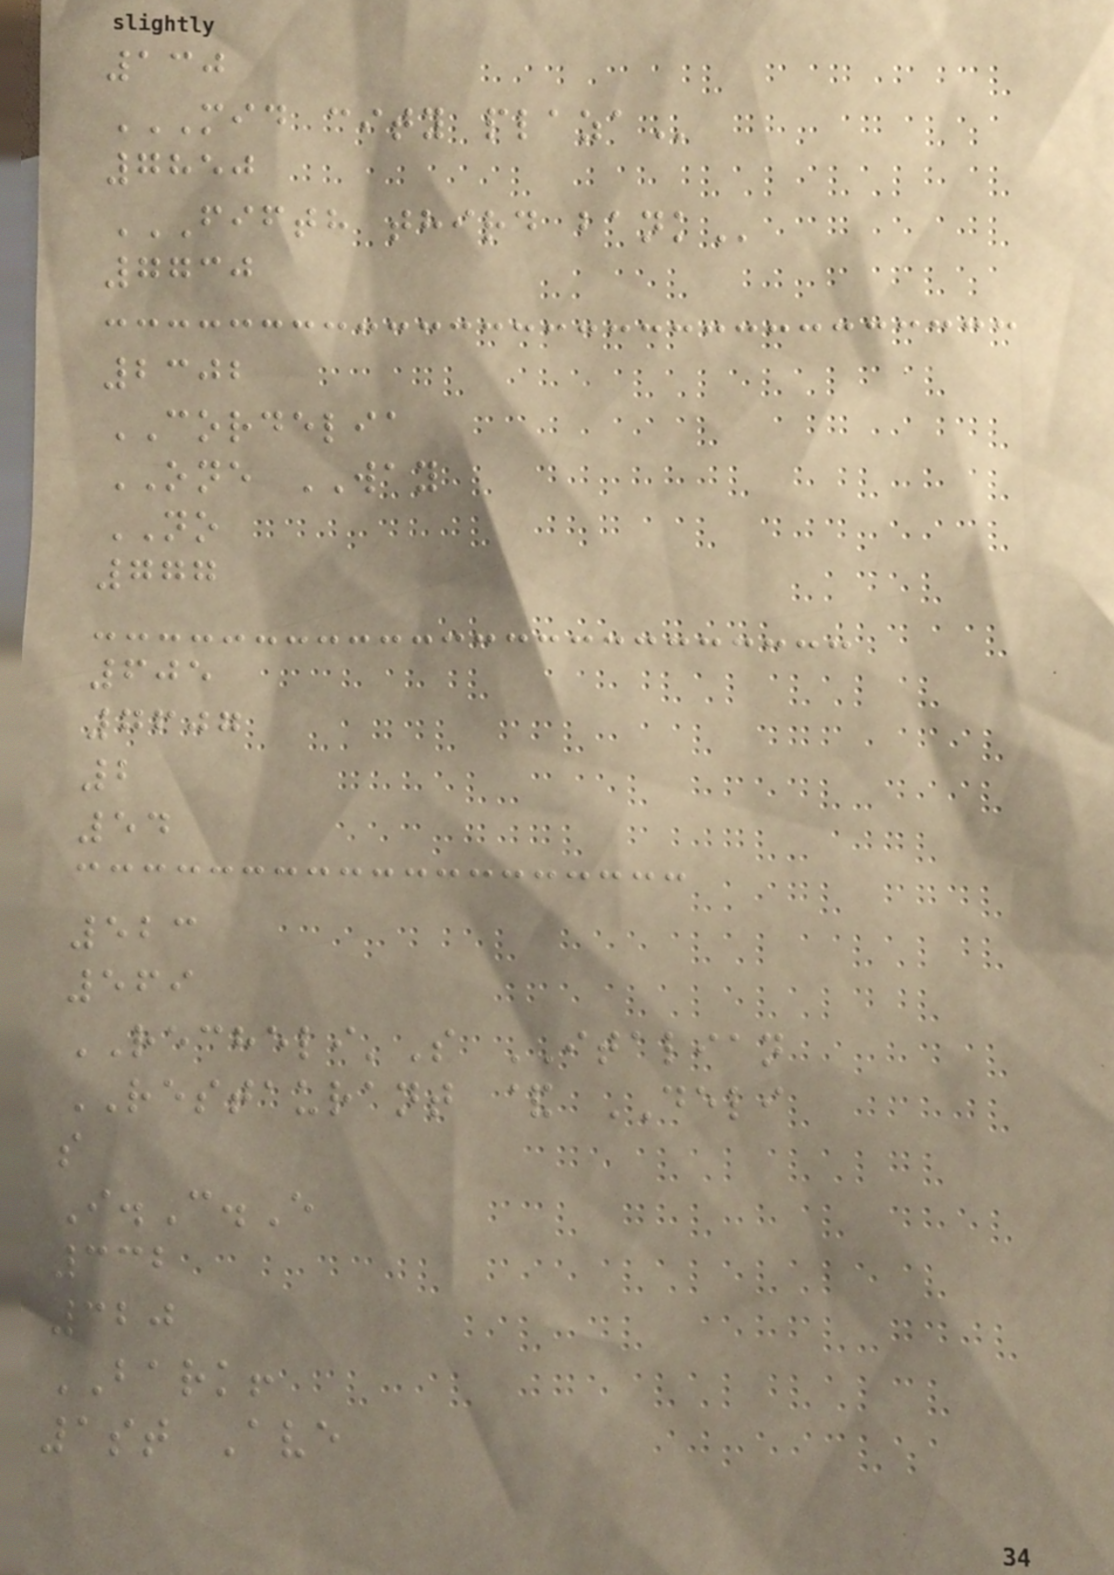130
MID CITY PLAZA
7850
FIFTH THIRD BANK
7730
2302
CORDELIA
ONE WAY
NO
777
605
7607
2
54
523
569
RECHELI'S ITALIAN
RESTAURANT & DELI
s
I.C.E
332
320
BARK!
1st Ave
